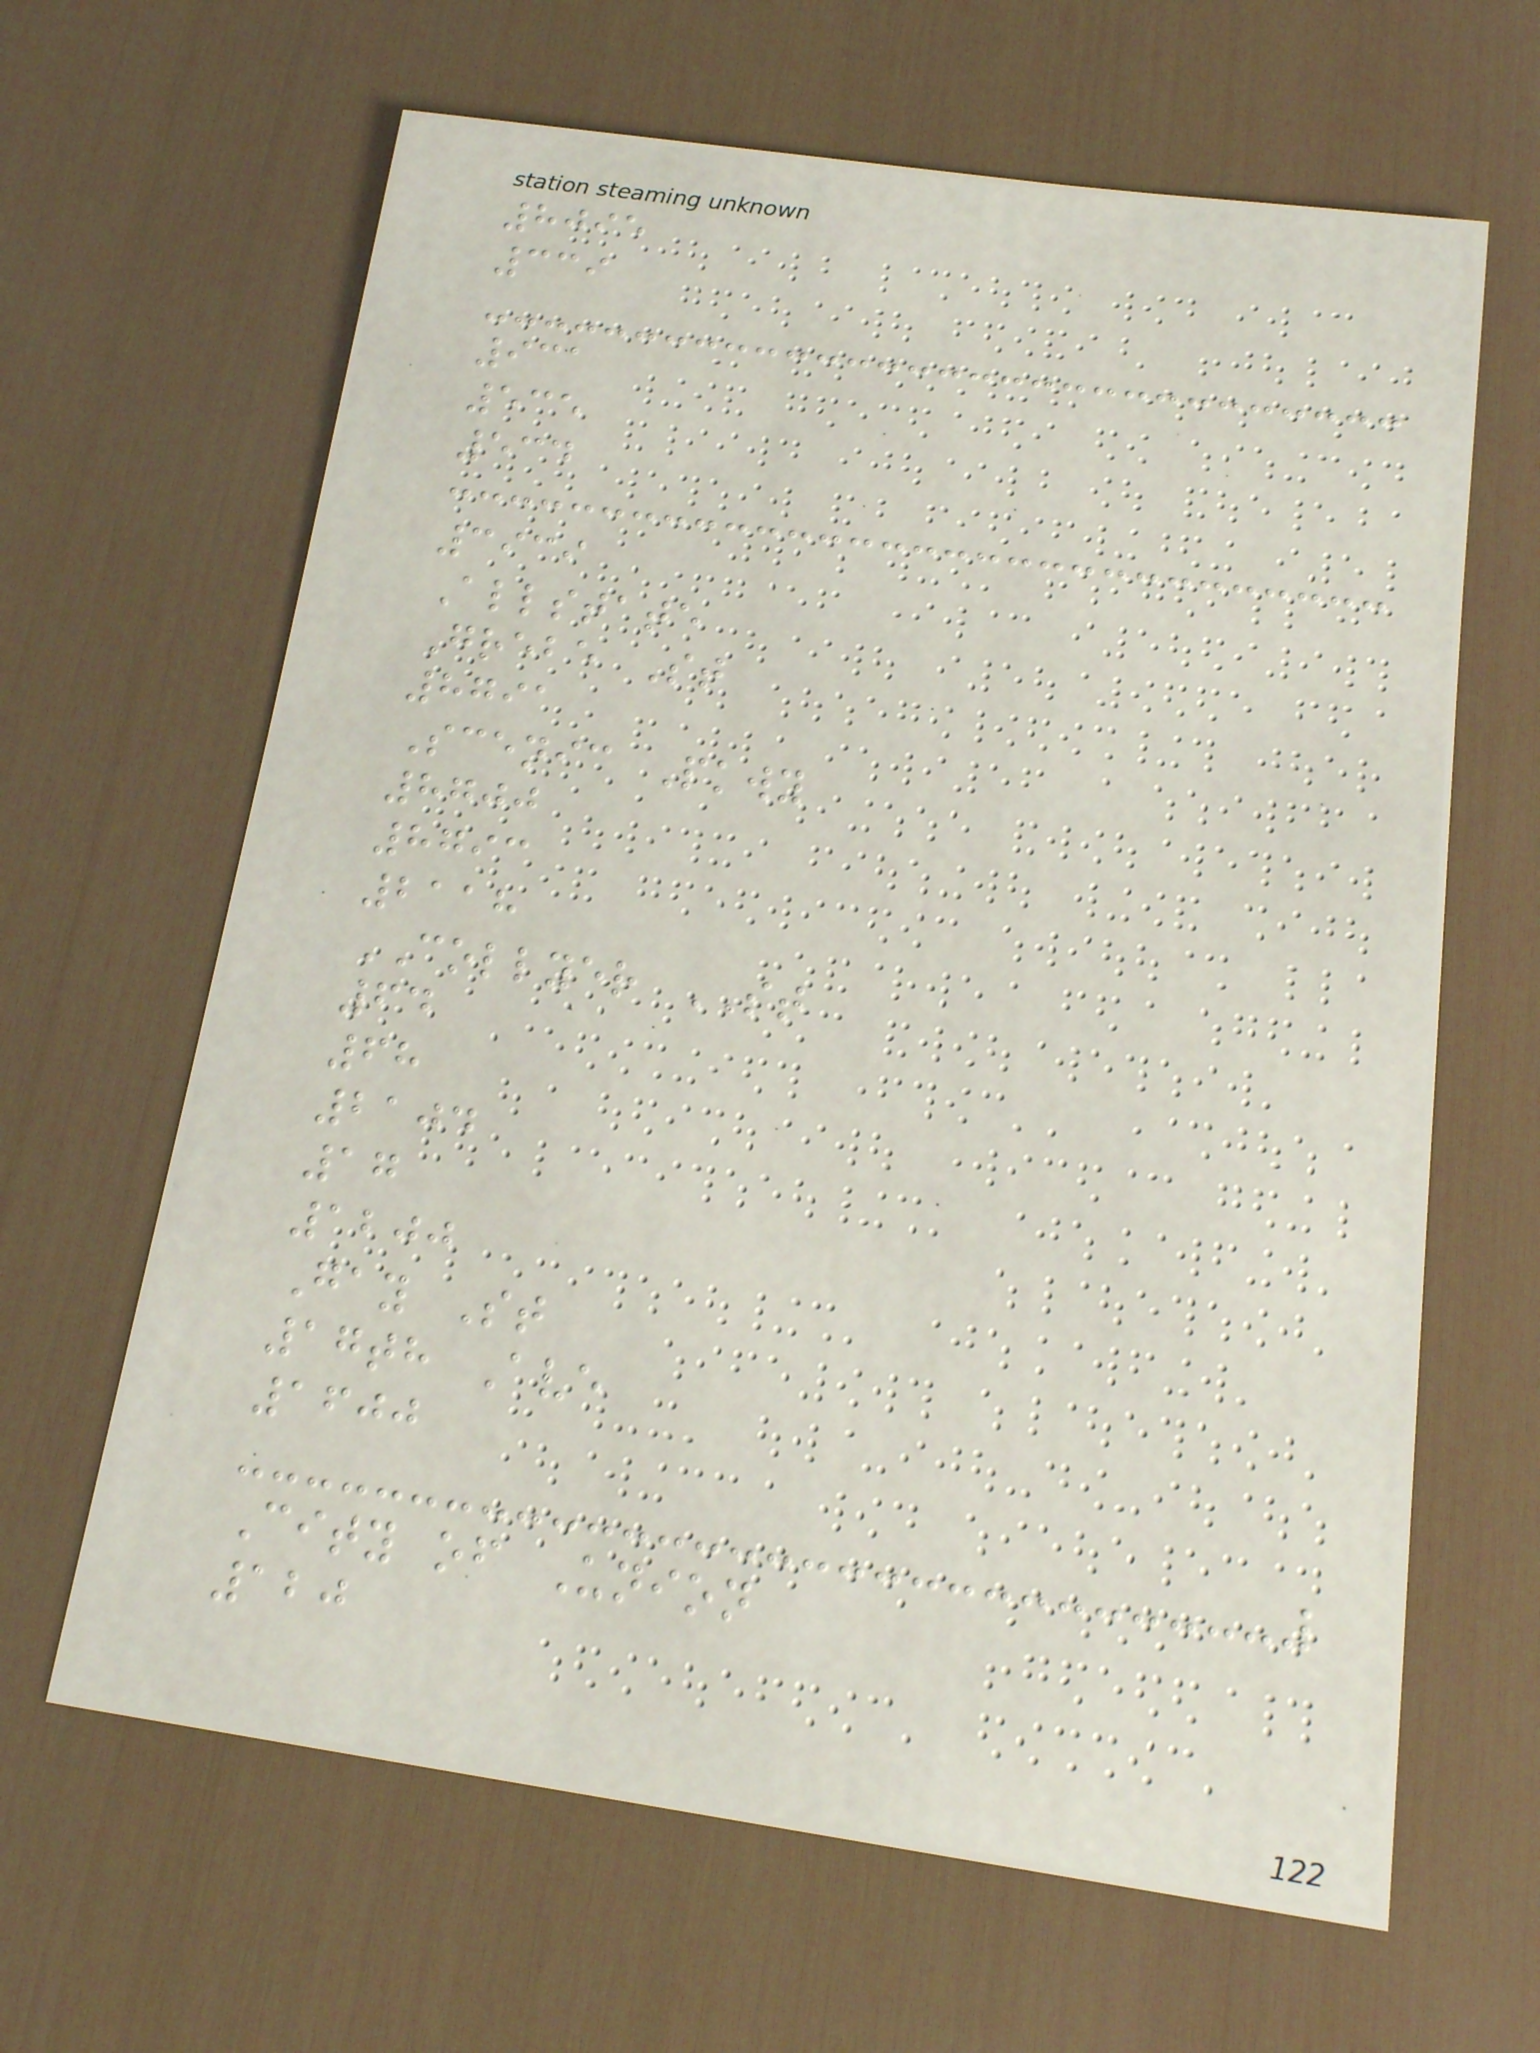8095
339
931
535
534
3939
Allstate
Grebe St
8791
Scenic Pkwy
8700
8793
2118
COLLYER ST
64
68
2104
17
1200
Gay St
17th Ave
1600
City of Union
120
